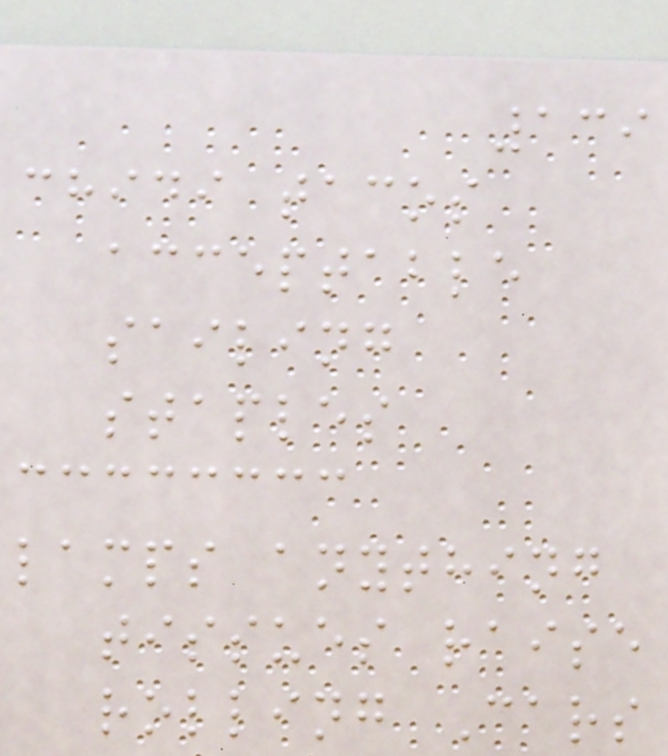139
chidi tacos
acceptable
sailing
staples
lamps anything
tissues raise
rolling Cars
